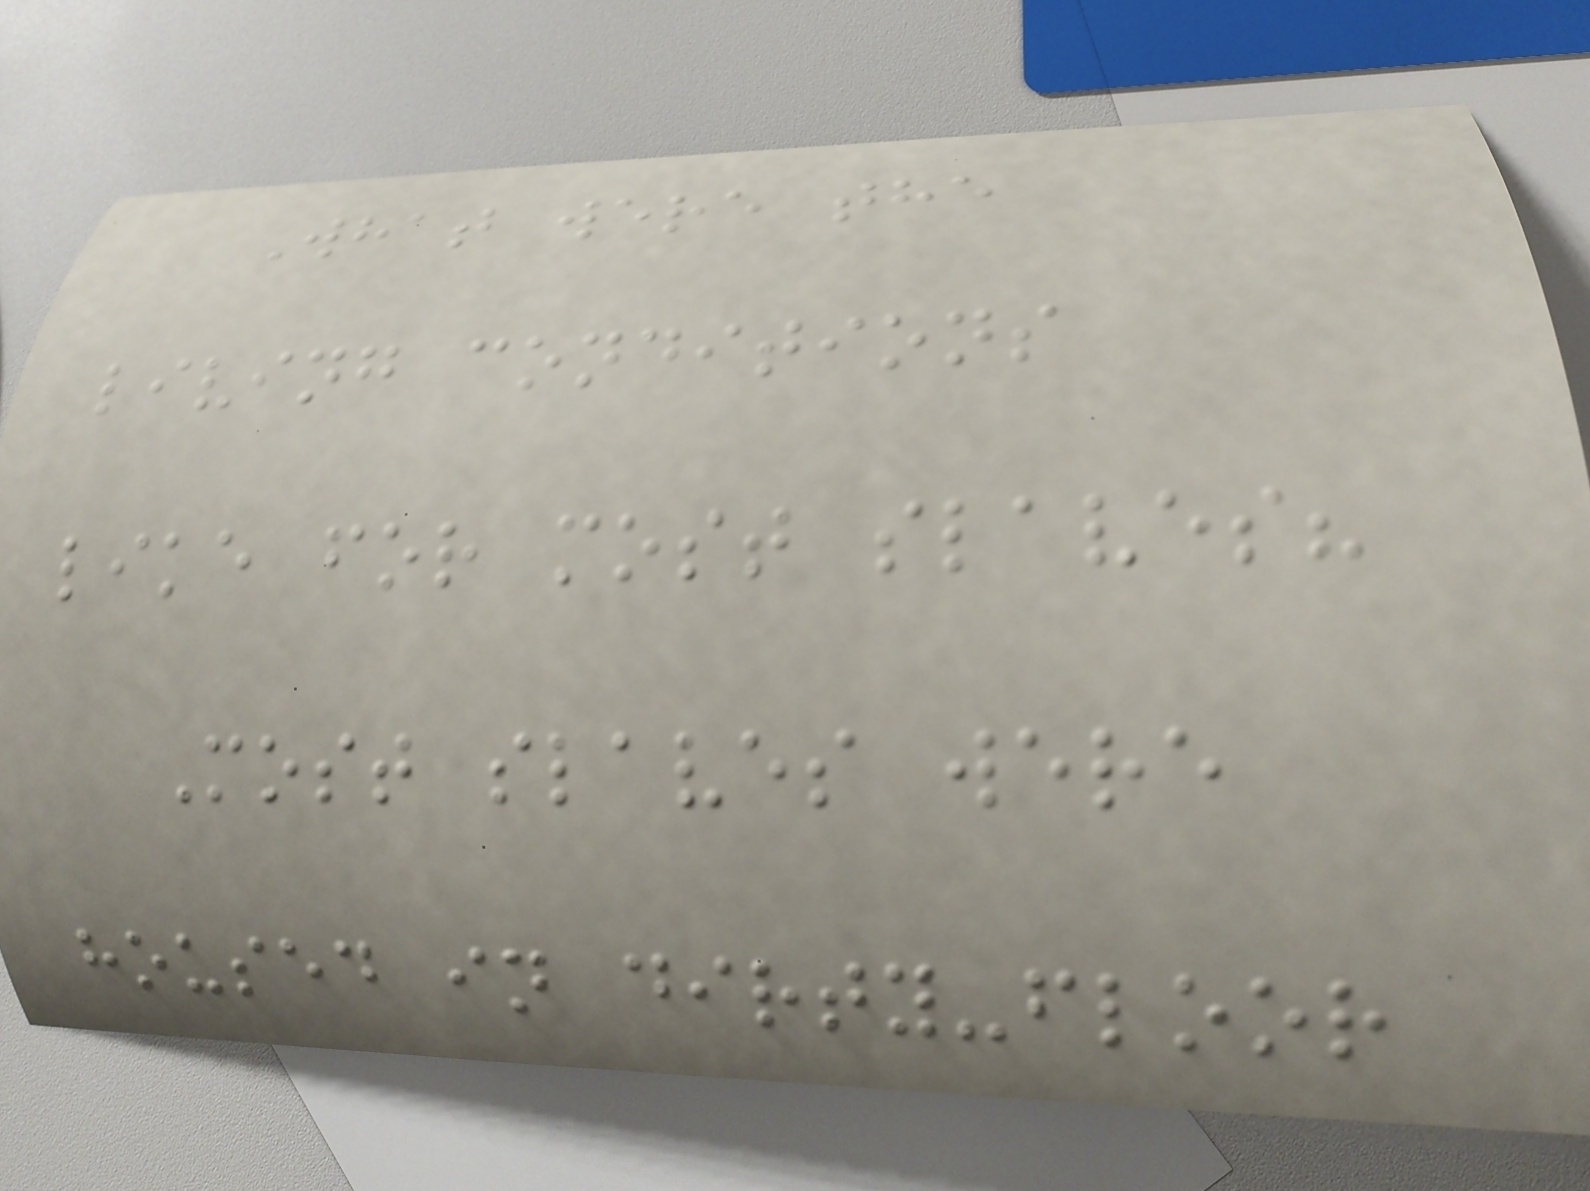What were the
living conditions
like for most slaves?
Most slaves were
housed in dirty-floor
